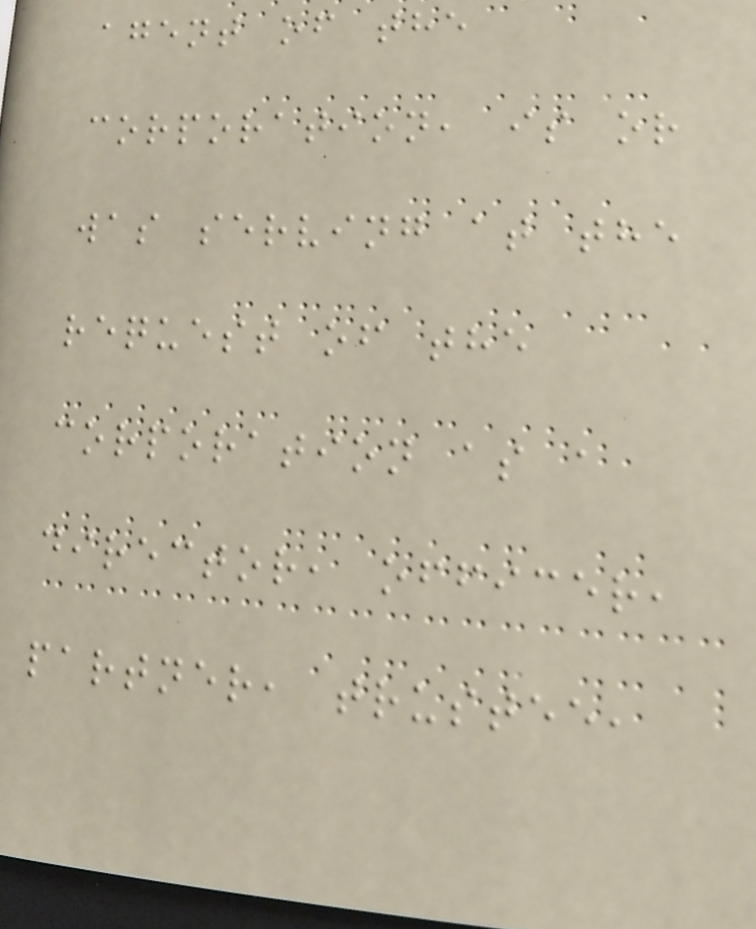agent of the
corporation, is or
was serving at the
request of the
corporation as a
director, officer,
partner, trustee,
